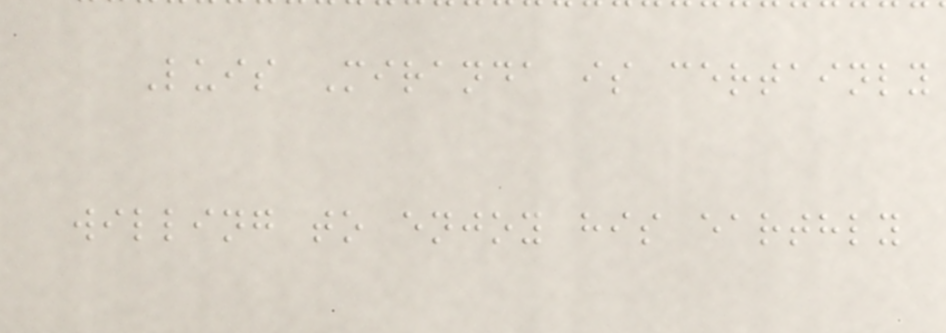Luis Miranda is certainly
willing to enjoy his earthly
